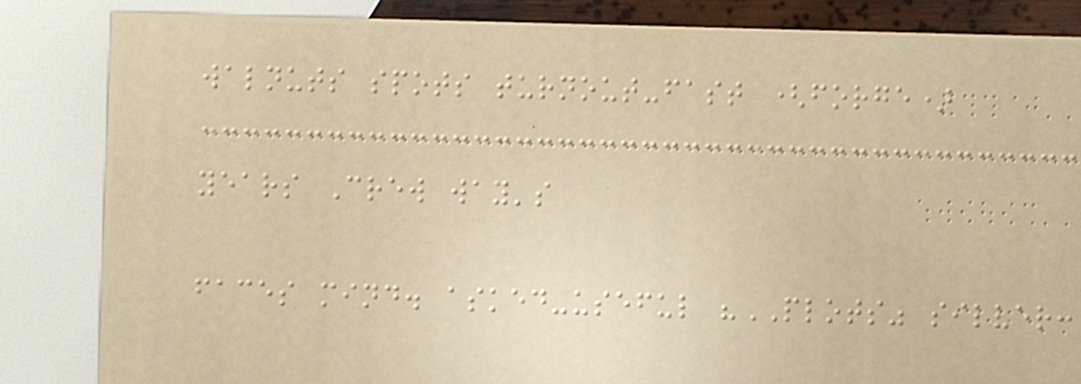walnuts spots turnout-fast (forge)
years Crew way's
faces mind. asked-useful "PLOTS" silver:
